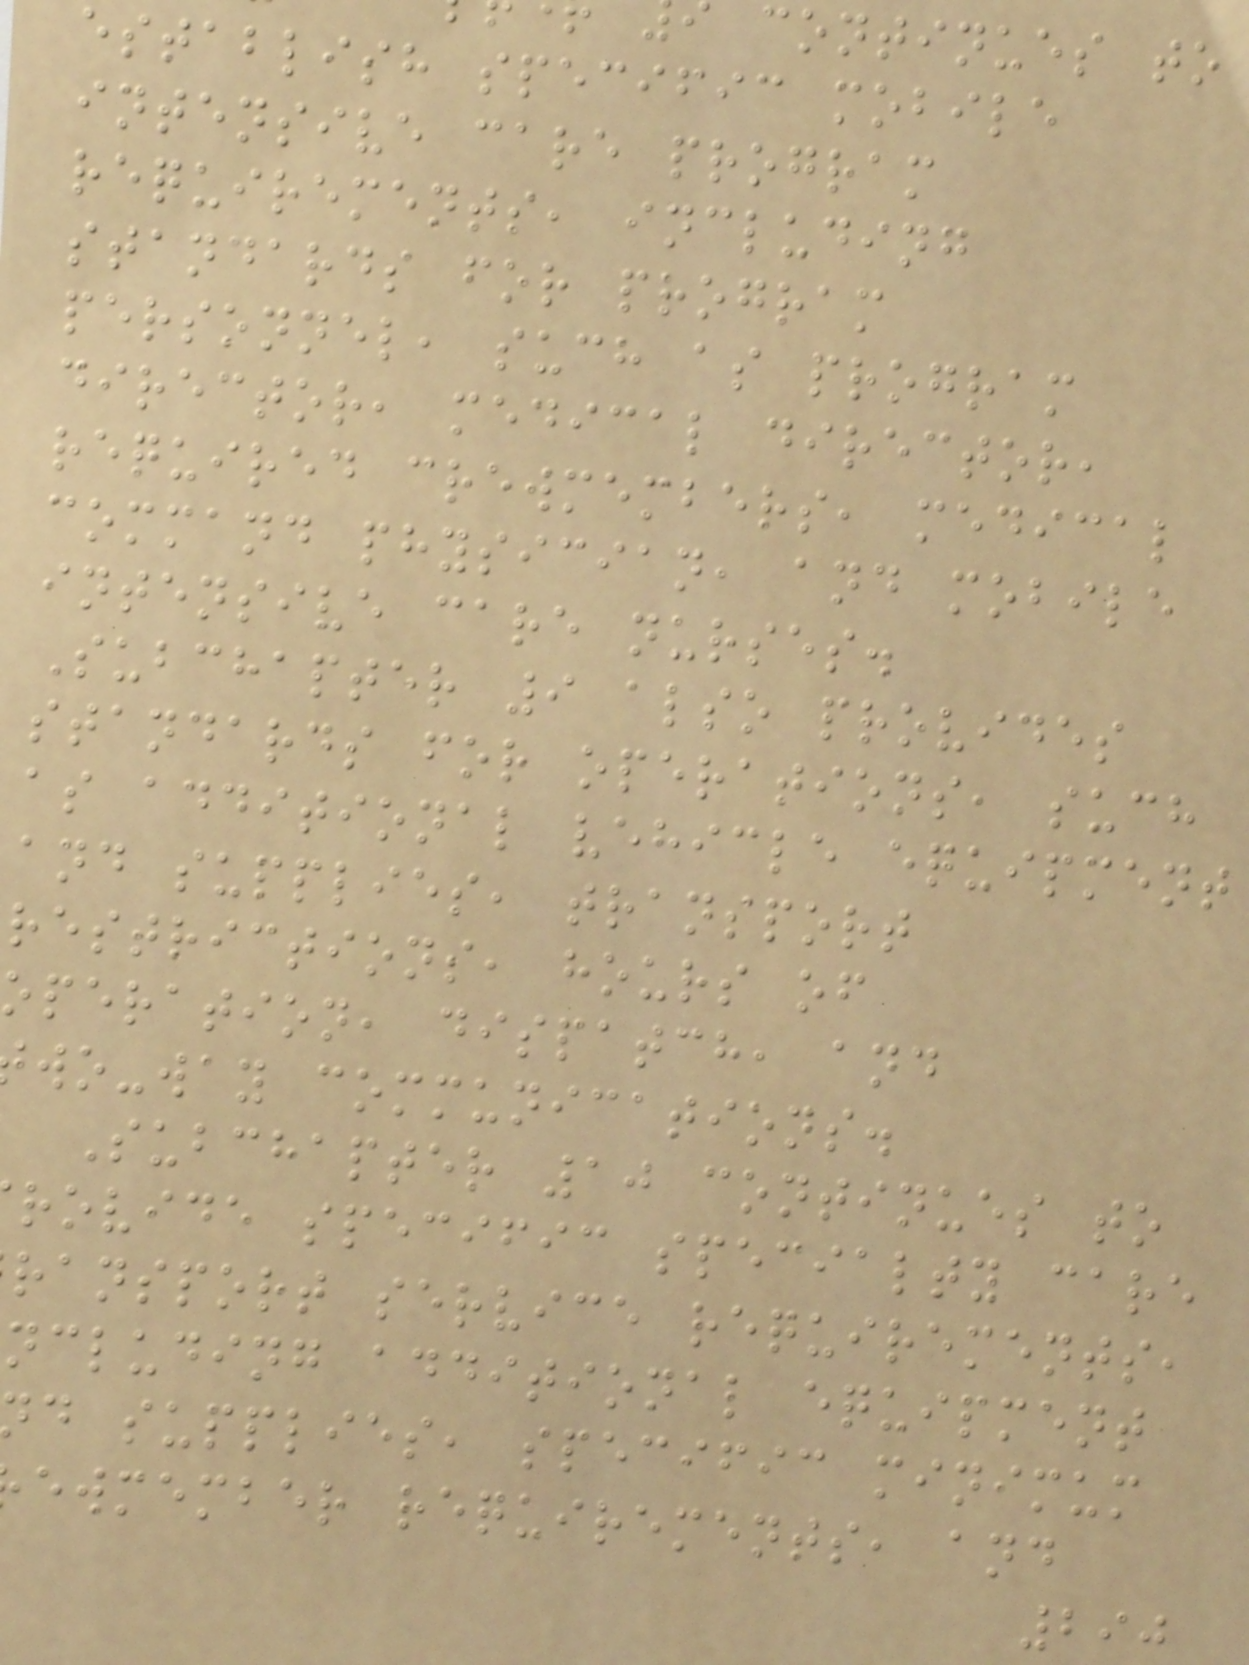continues to
establish specific mobile
intensive care program
requirements, including
standards for program
personnel, such as program
director, medical director,
required crewmembers, medical
command physician, and mobile
intensive care nurses.
Subchapter 9 also provides
standards for operations, such
as additional vehicle equipment
and supplies, transport
restrictions, hours of
operation, dispatch, and
wo-way communications.
Subchapter 10 continues to
rovide specific specialty care
ransport service requirements,
ncluding additional equipment
d supplies, specific minimum
ewmember requirements, and
290
